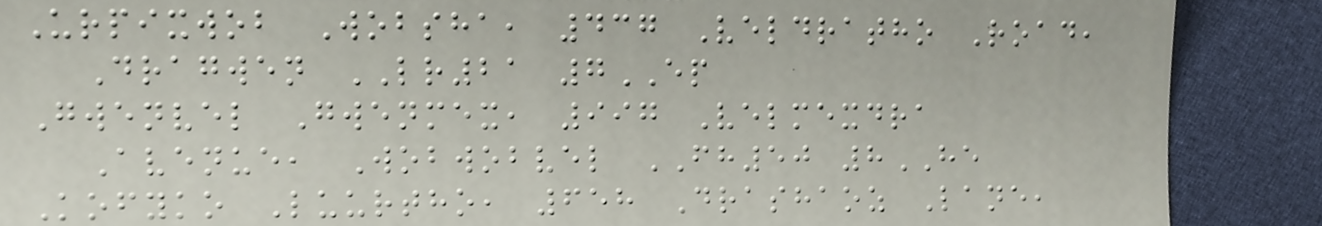Urpixwob Wobsha, 437 Veldratho Road,
Dragwen LR21 7EP
Gwenvel Gwenmex, 997 Velmexdra
Avenue, Wobwobvel FH50 8HE
Kofyko Luurtho, 658 Drashaoz Lane,
